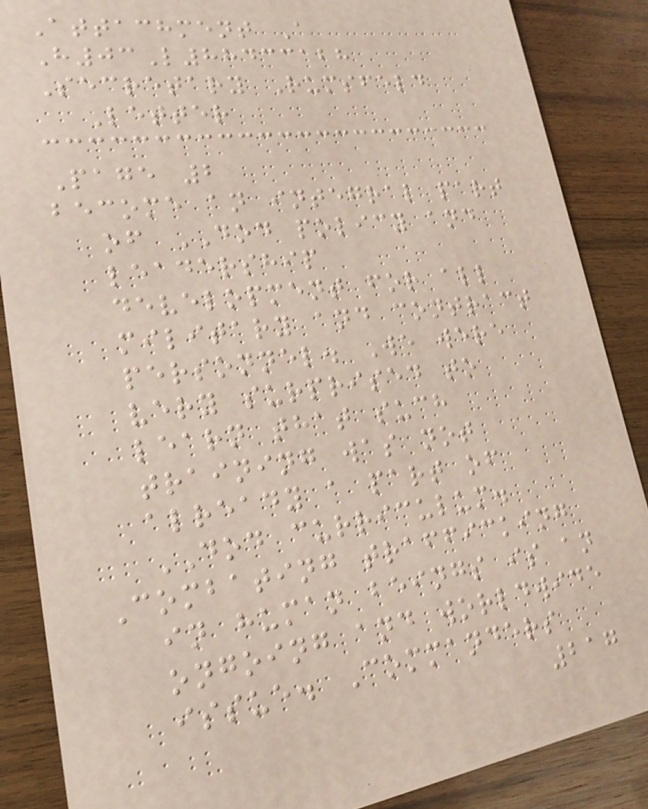Attachment A
H03L88433128
Secretary Rumsfeld
Letter
Page 2
become an integral part
of DOD policy and
leadership
development for all
military and contract
personnel. We were
very surprised to
learn that such
training was not
already a part of
DOD curriculum.
Combating trafficking
in human beings is an
ongoing and worldwide
issue. Commanders
217
